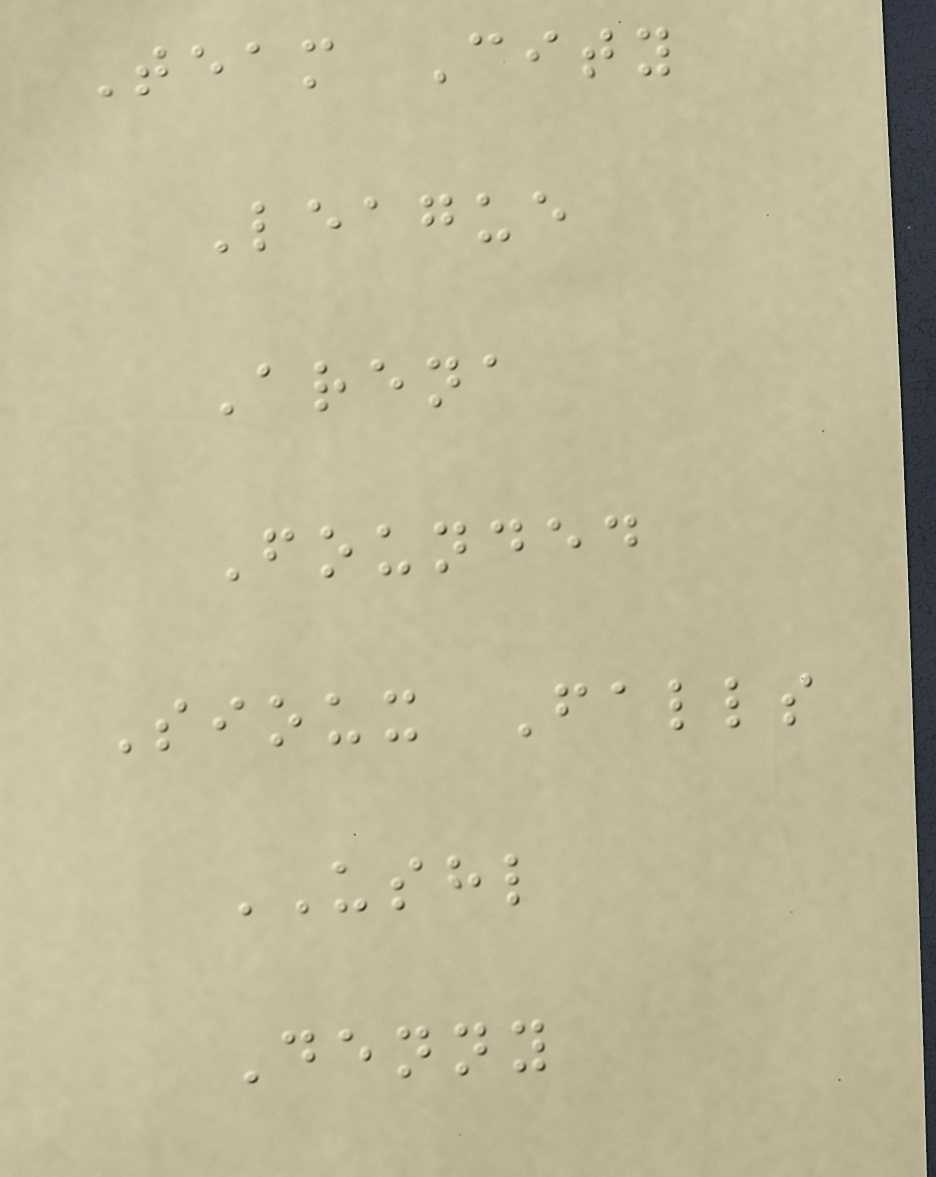Team City
League
Arena
Founded
Sioux Falls
USHL
Denny
